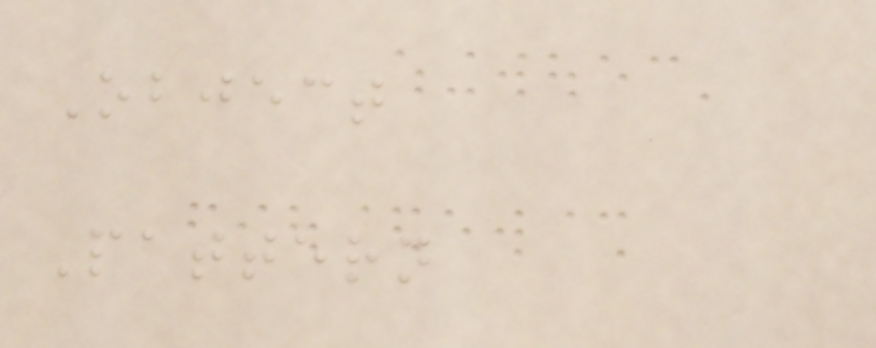Object
Pattern
